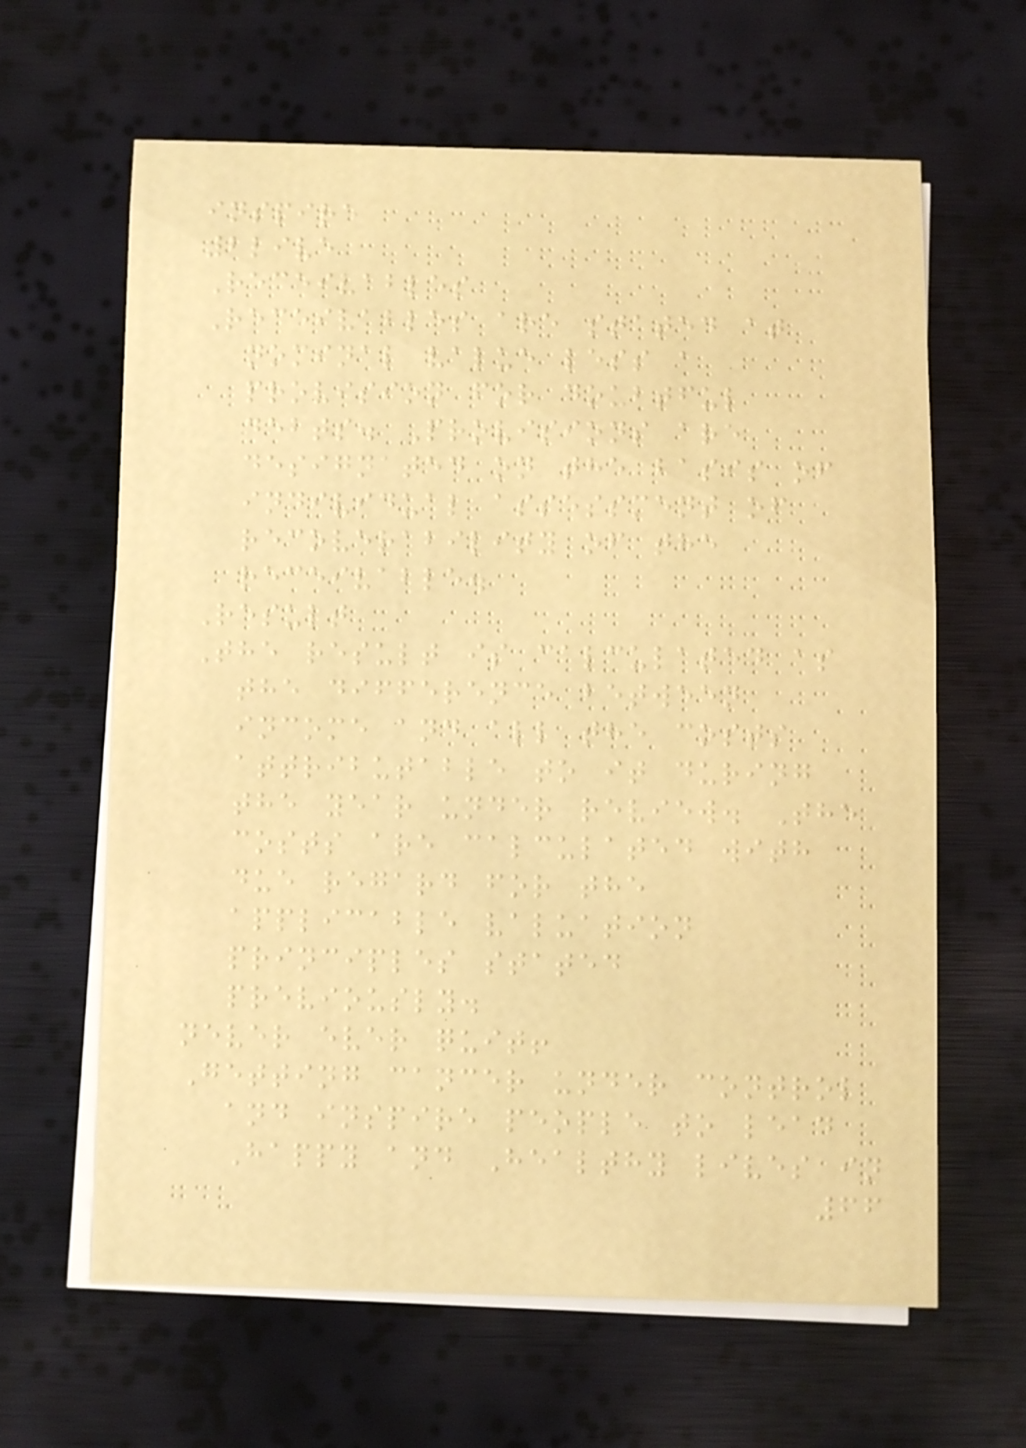inspire
2live
Receivables
Receivables are stated at
nominal value less a
provision for doubtful
debts. Provisions are
designated on the basis of
individual assessment of
recoverability of the
receivable.
Result
The result is calculated as
the difference between
income and all the costs
attributable to it during
the year under review. The
costs are calculated with
due regard for the
applicable valuation
principles stated
previously.
never ever quit!
Getting cancer under control
and inspire people to lead
Happy and Healthy lives in
66
